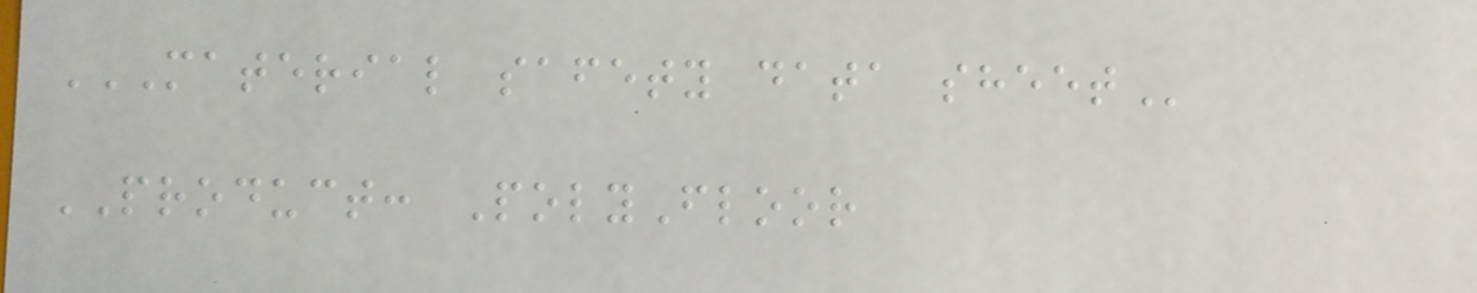MATERIAL SAFETY DATA SHEET
PRODUCT: PolyFloor
